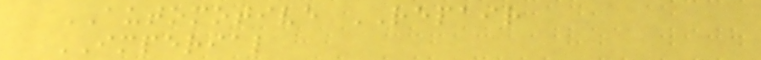AUTOMOTIVE REPAIR
IMPERIAL
